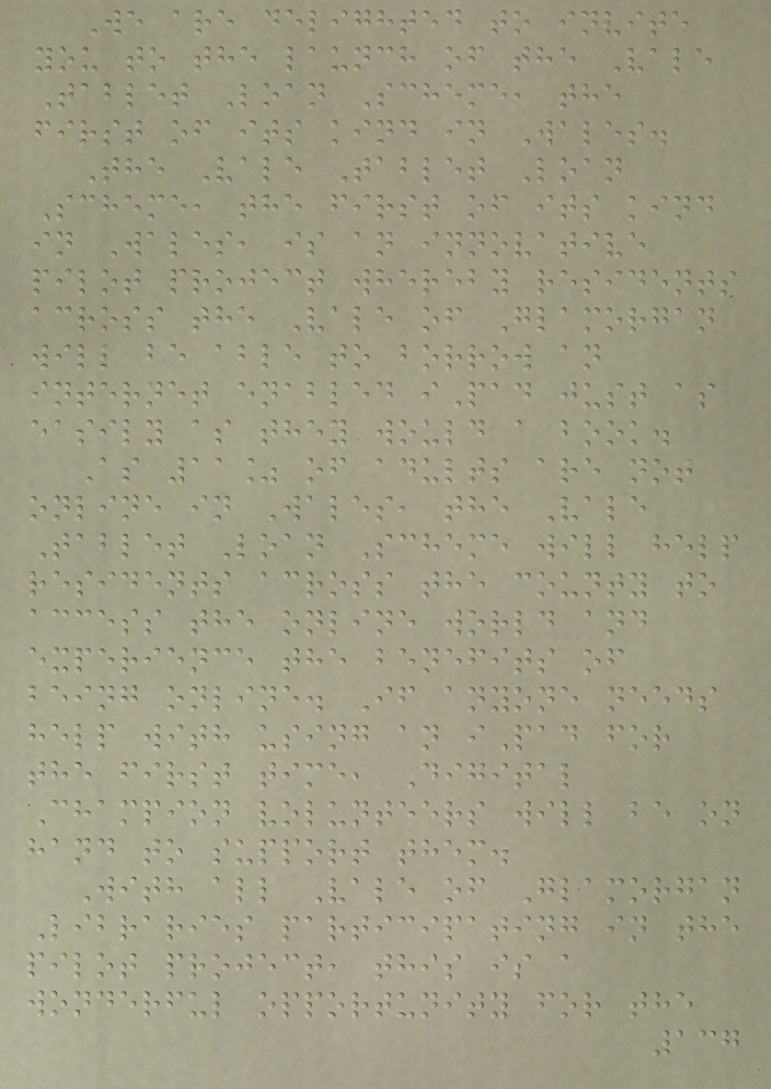We are delighted to invite
you to the launch of the Vale
Tablet Loan Scheme, the
first of its kind in Wales.
The Vale Tablet Loan
Scheme, the first of its kind
in Wales, is an innovative
pilot project whereby residents
across the Vale of Glamorgan
will be able to borrow an
internet enabled iPad just as
easily as they would a book.
As 11% of adults are not
online in Wales, the Vale
Tablet Loan Scheme will help
residents across the county to
access the online world and
experience the benefits of
being online. If anyone needs
help with using an iPad for
the first time, Digital
Champion volunteers will be on
hand to support them.
With all Vale of Glamorgan
Libraries participating in the
pilot project, this is a
wonderful opportunity for the
137
